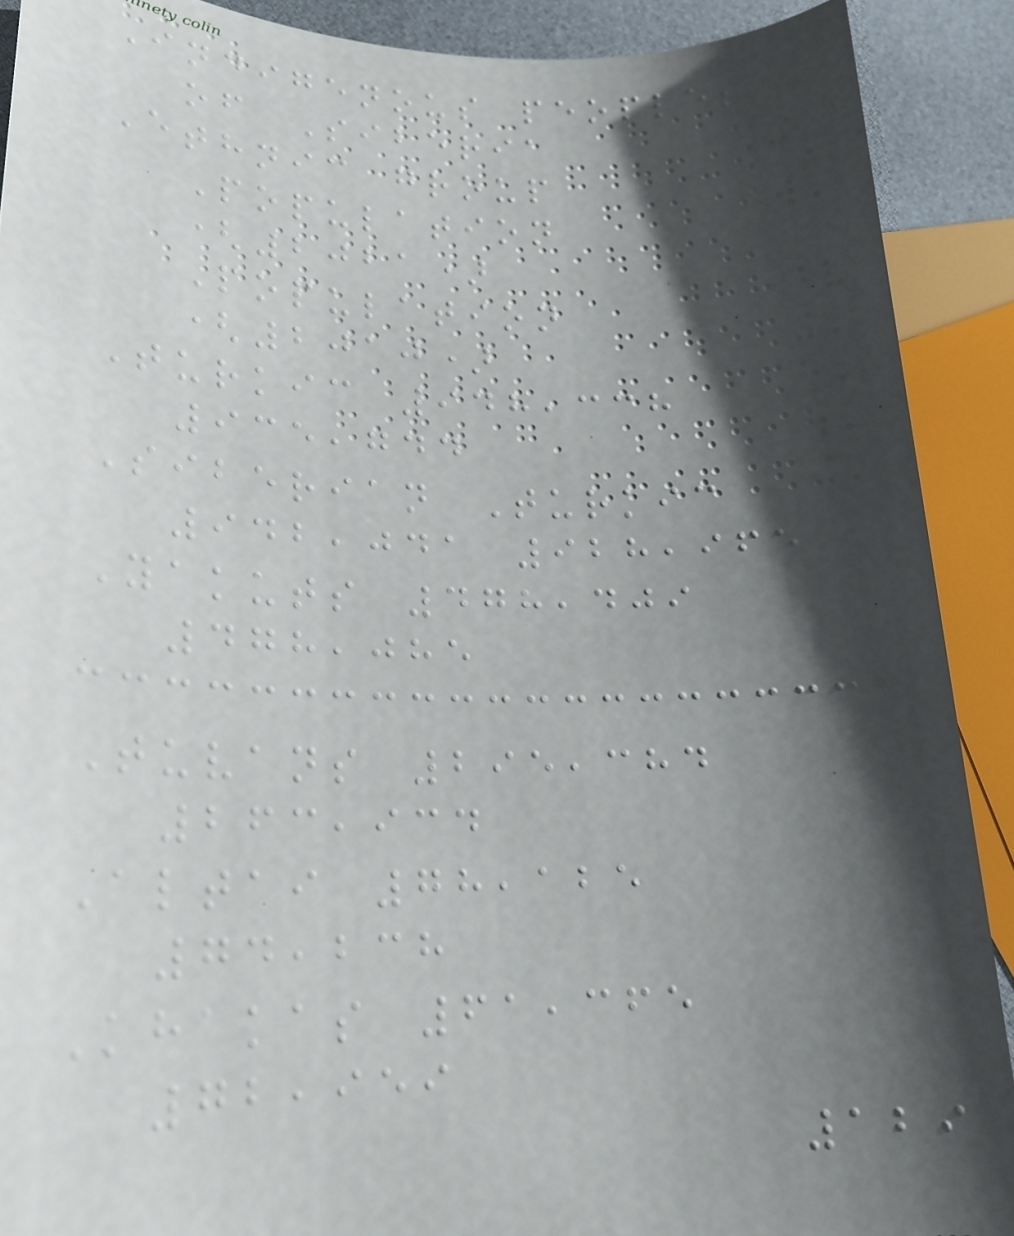Indigenous peoples
of Siberia
Ethnic group
Population
(2021)
Population
(2010)
Turkic 948,338
935,744
Siberian Turkic
942,041 928,965
Yakuts 478,409
478,085
Tuvans 295,384
263,934
Altai 78,125
74,238
Khakas 61,365
72,959
129
